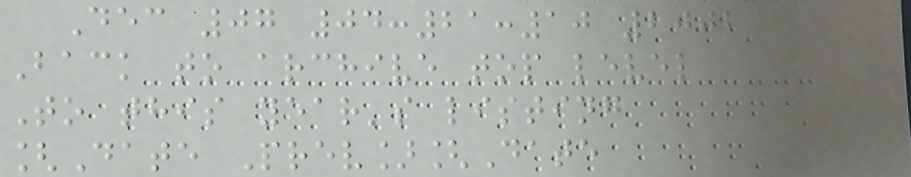Dec 07 04:21:10 2002
Back to archive top level
To this year's listing
[Date Prev][Date
